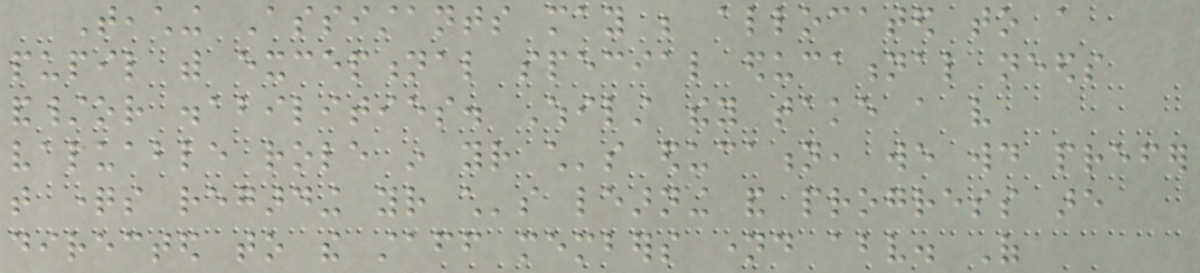Teaching Assistants may be allocated to a
pupil with exceptional special educational needs
and/or disabilities. Whilst they take a very
valuable role in your child's education, we would prefer
that questions regarding your child's learning and progress are
directed to the staff members named above. Of
